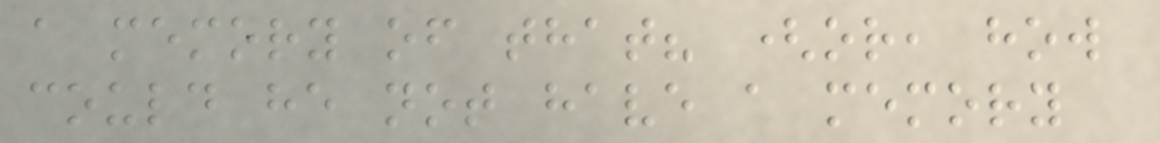a memory of that? (or, how
could he not have a memory
